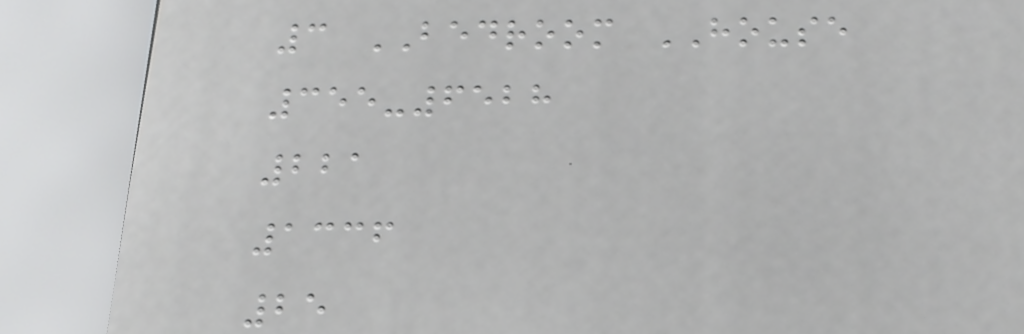3 BEDROOM HOUSE
355-6528
221
1336
25
